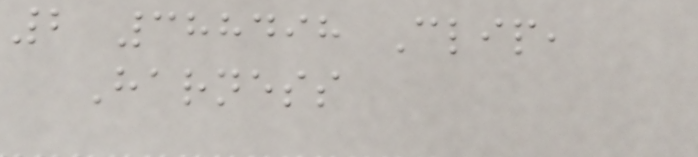2 388498 Clip,
Harness
